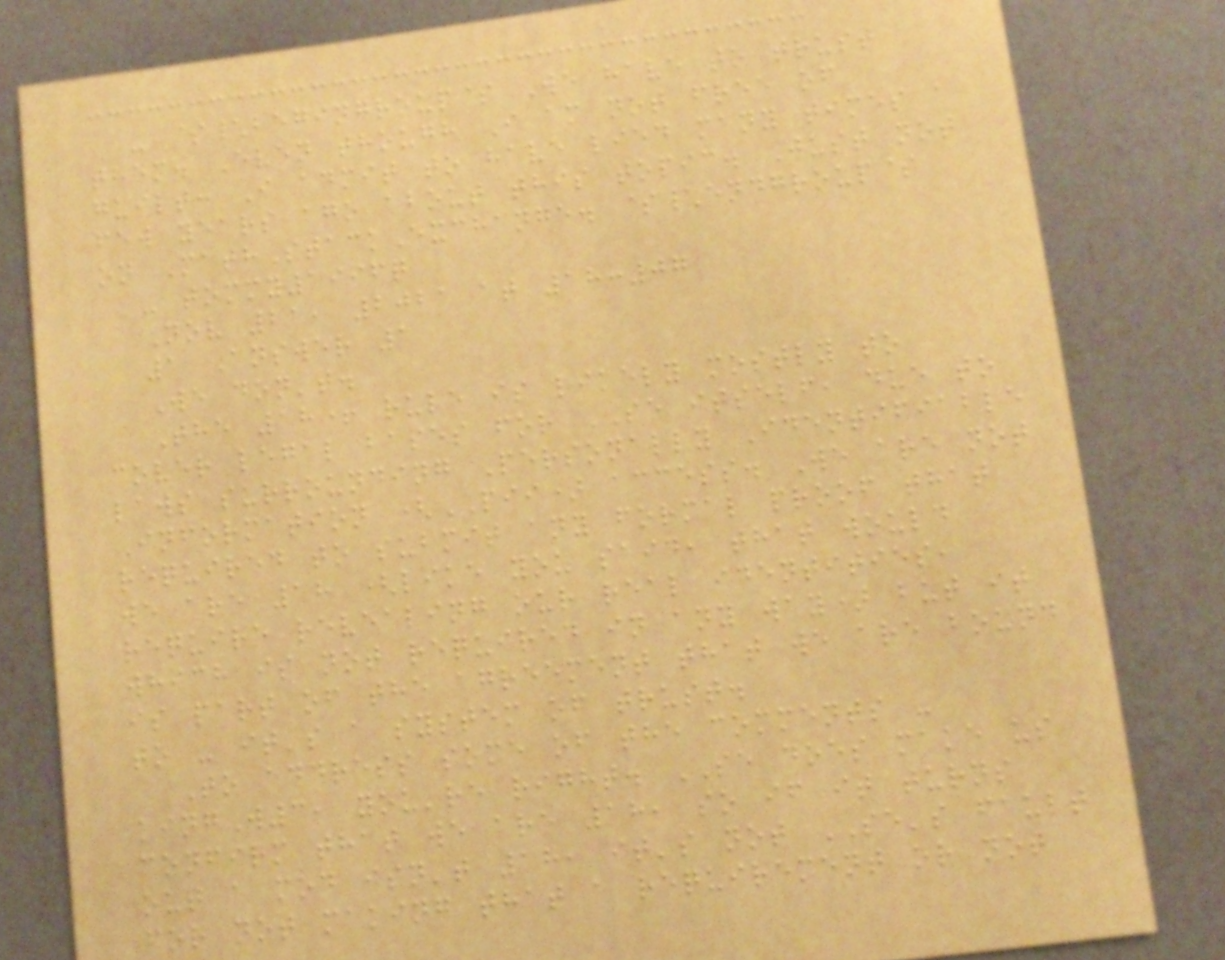- $\begingroup$ We have to trust
them. Even though I am not free of
guilt: I admit to have lied many times a
few years ago about this topic. Just not
on MathStackExchange. $\endgroup$
- tommy1996q
Nov 21, 2021 at 18:07
1 Answer 1
We don't.
The 18+ rule is likely mostly to
cover legal bases for SE itself, due to
laws surrounding Personally Identifiable
Information (PII) access. We are not
required to submit any formal proof that
we are 18 (like you said, that would
require revealing our real identities,
which is not required in any way) but it
is part of the agreement that we are bound
to - it's a system of trust.
To address some of the comments -
kingW3, you're right. SE does make us
confirm that we are 18, so if it turns
out a mod isn't 18, it's not SE's fault
for not making that a requirement or not
